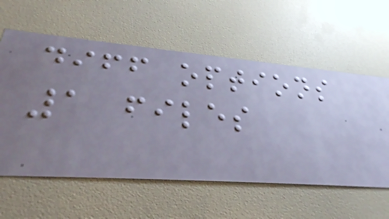diff options
1 files
